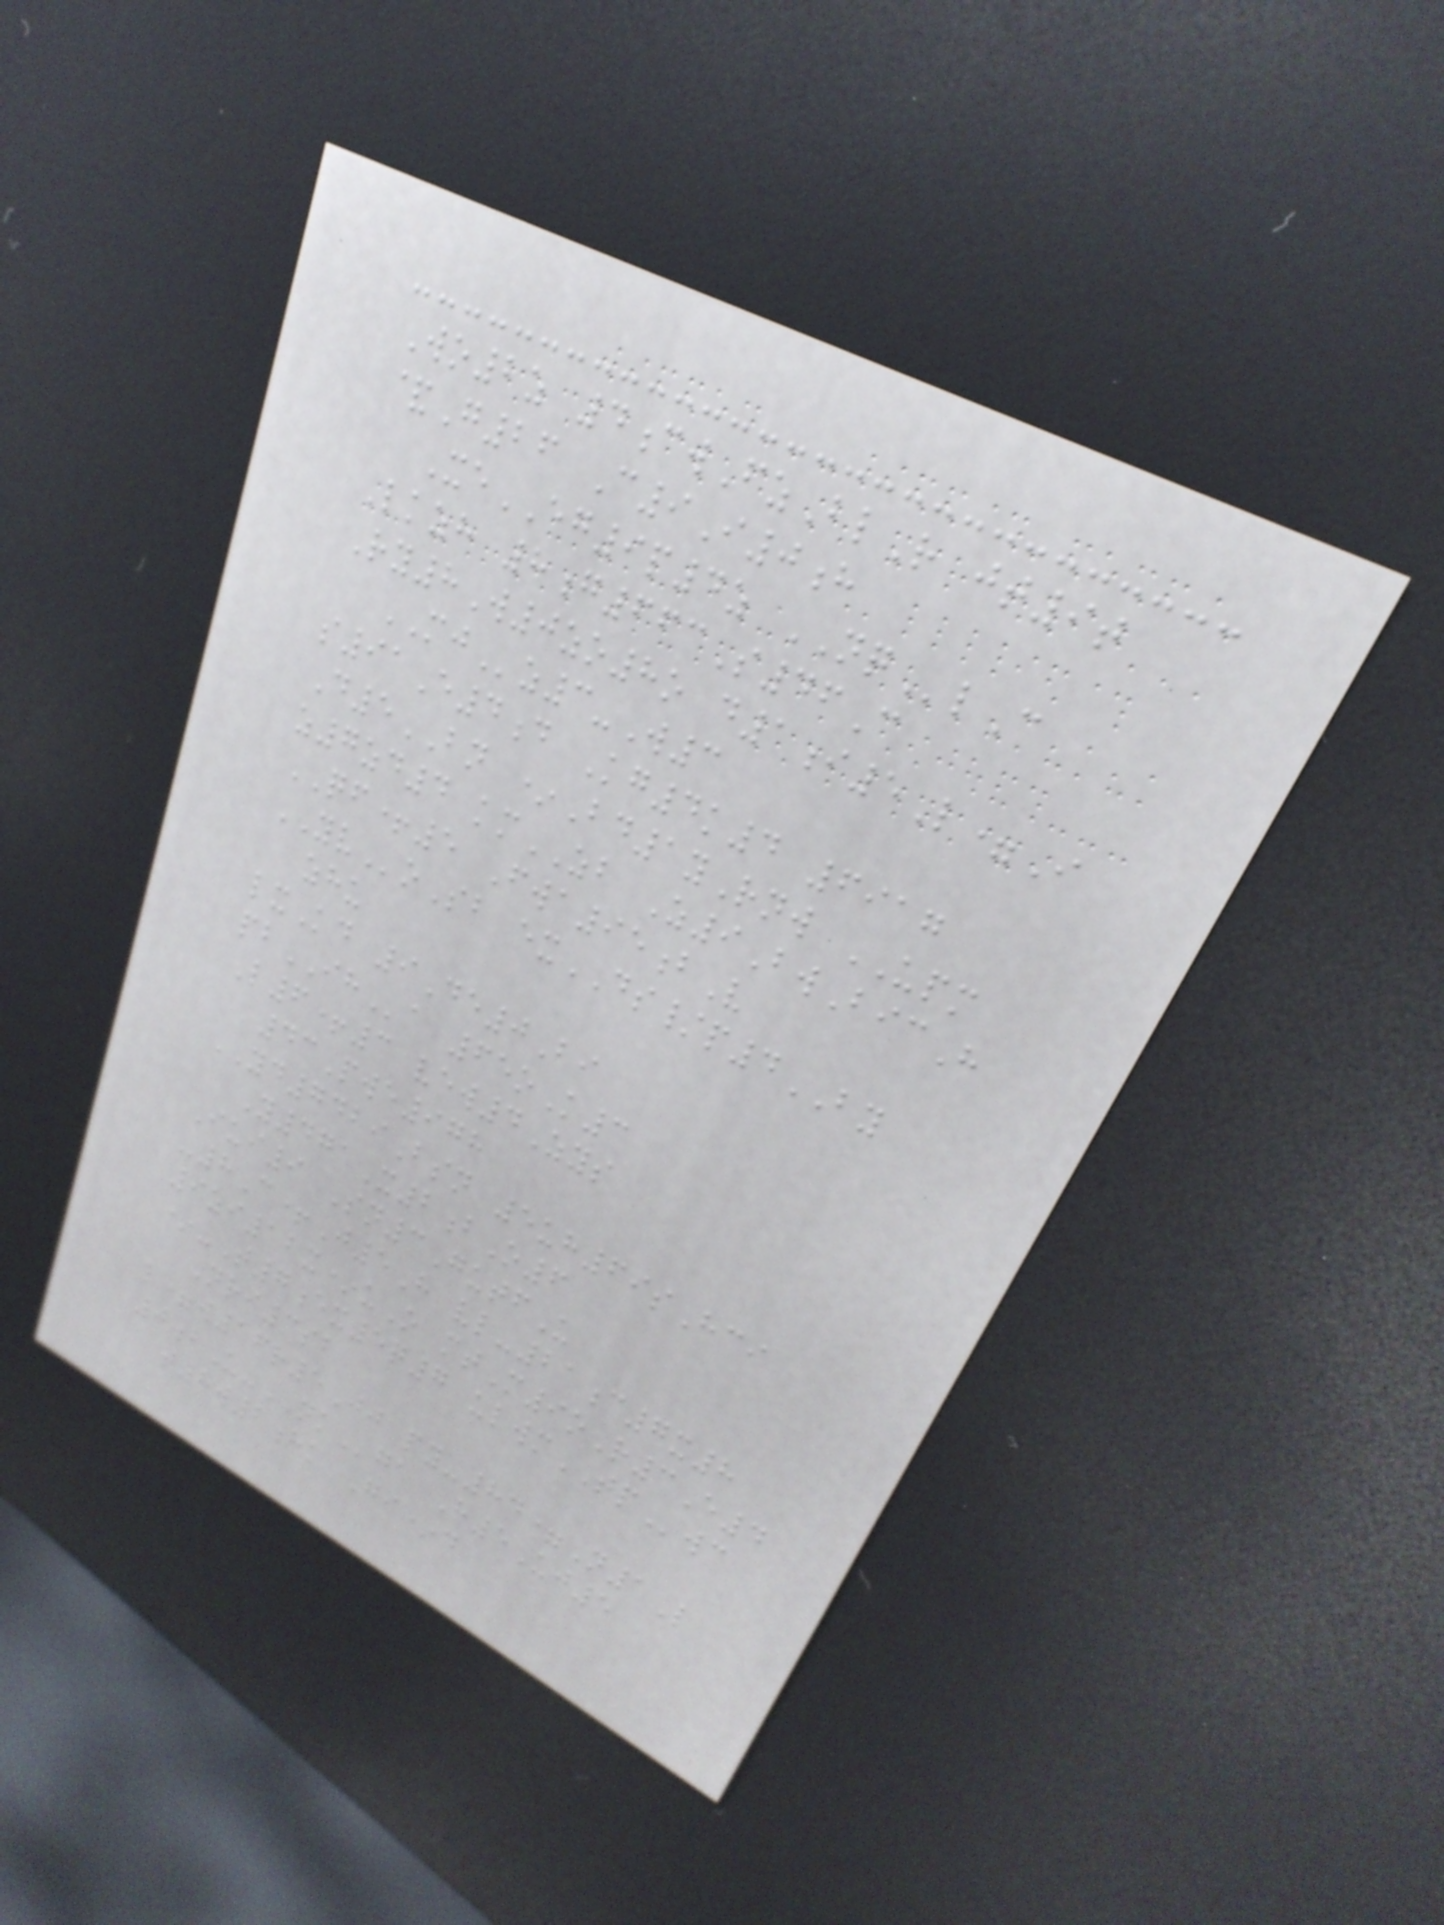Wo2z 4cwFzBlR jt9t
&G26 C9I0h
XeEG9p4z NQlC
Lkzh 8g663S46C
Ry8W0zo8o d1i5L=I
MJz3-W3
s91E4d Kg4k4 6917
D5BN *Bd1yRnw UPM
z7zd4 kmZB Z9BwBicH
QF+5 Fwa95bV
YVoSb exDS/p4BY
zhu
lxKd 9De0Bi
pbIHa 65oK3
L6+3 vew4Zys
43Pwe978
YD7429Bsn 5uh69sHci
Y471X2bO6
Iui9 Sn3GutfU
-8C+J5H vl-21c7x8
9zi12x*uO mtM9oR3E4
*-T7ex5q7 ulwmTPwc
Nri3sb
l=w16r5Jj py-84=N1L
0bU-NKga H5Uj5
t8w2hk Gi*d
